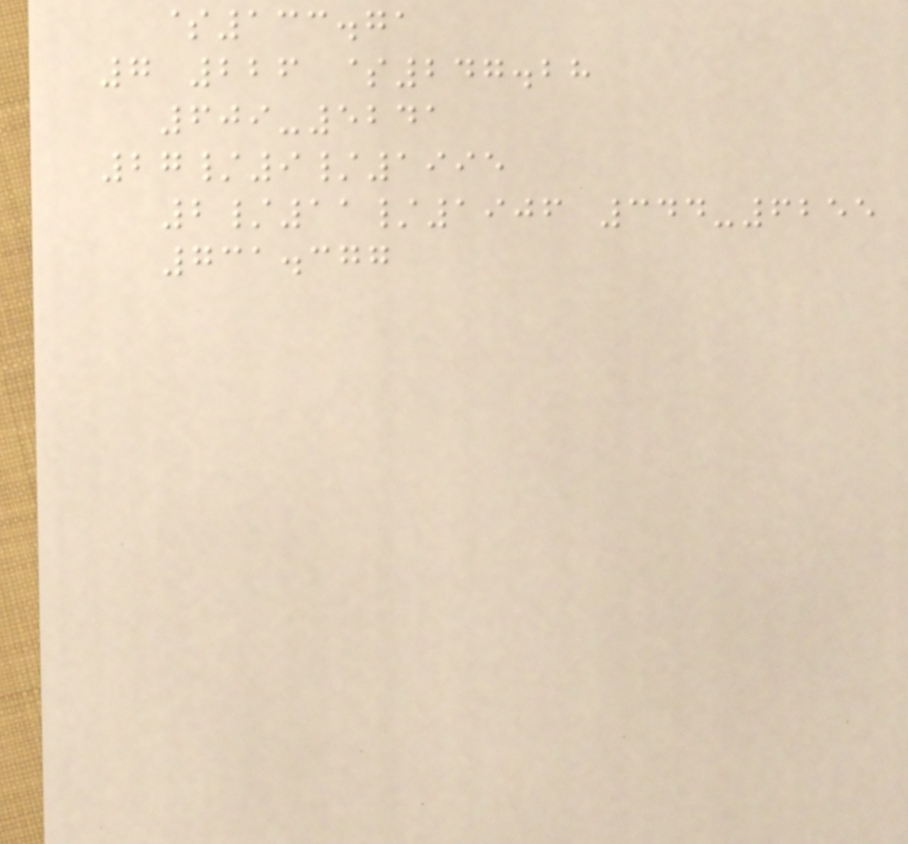$133.71
7 226 $247.28
609-5241
27/9/1995
2/11/1906 344-6255
731.377
